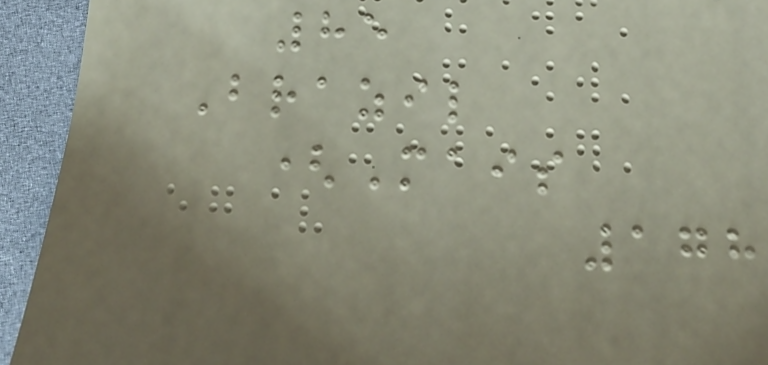85
Brazil
(Mais
178
